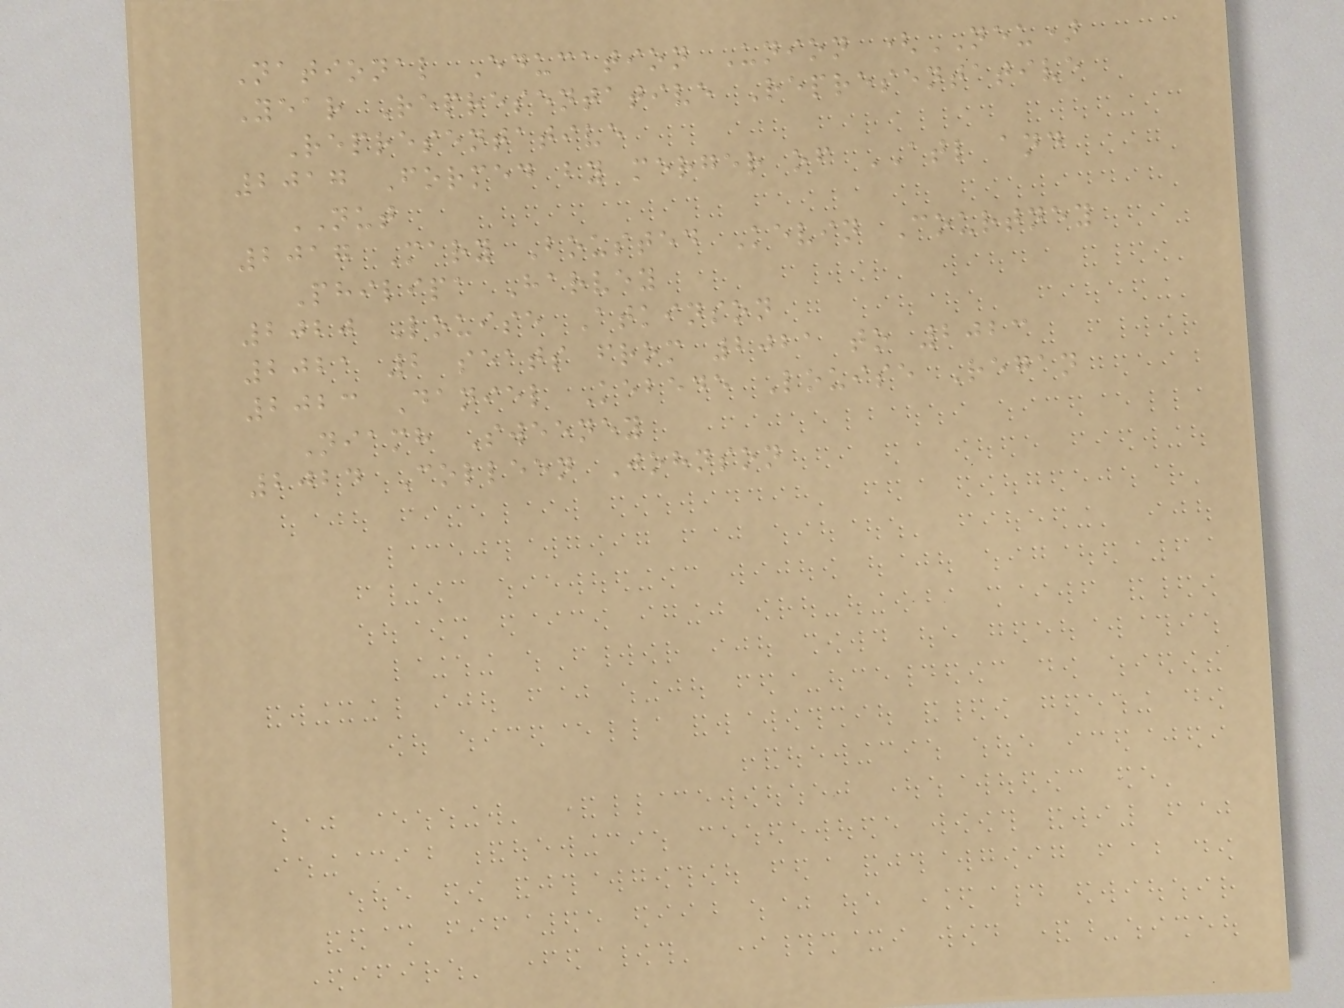National Education Union (NEU)
Year Representative Representative
Representative
2017 Formed by merger of ATL and
NUT
2017 Mary Bousted Kevin Courtney
Philipa Harvey
2020 Louise Atkinson
2021 2 seats from 2021 to 2023
2023 Daniel Kebede Louise Regan
Niamh Sweeney
2024 Colleen Johnson
